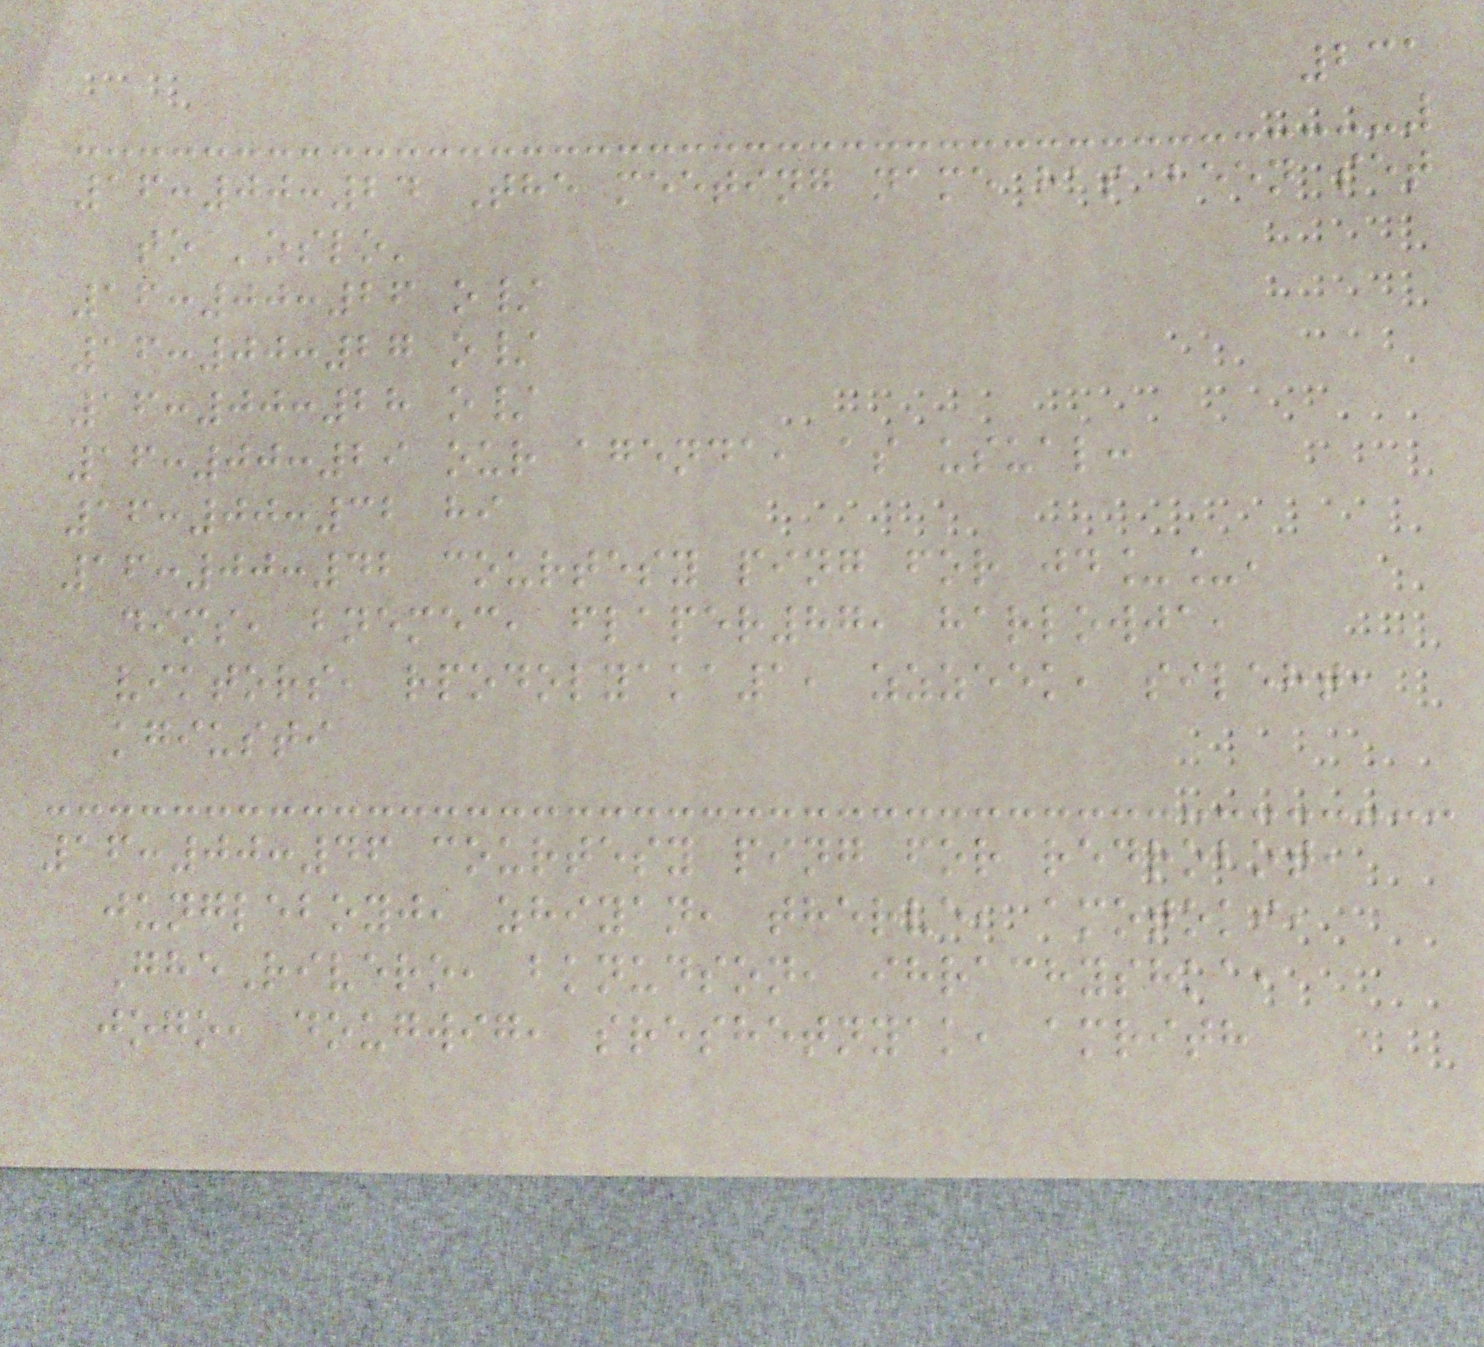231
16:00:24 The meeting name has been set
to 'oslo'
16:00:26 o/
16:00:27 o/
16:00:28 o/
16:00:29 our agenda, as usual:
16:00:32 hi
16:00:42 courtesy ping for jd__,
dims, bnemec, flaper87, harlowja,
viktors, rpodolyaka1, zzzeek, sileht,
kgiusti
16:00:46 courtesy ping for redrobot,
jungleboyj, zhiyan, therve, amotoki,
GheRivero, bknudson, ihrachyshka,
jogo, dougwig, sreshetnyak, amrith
